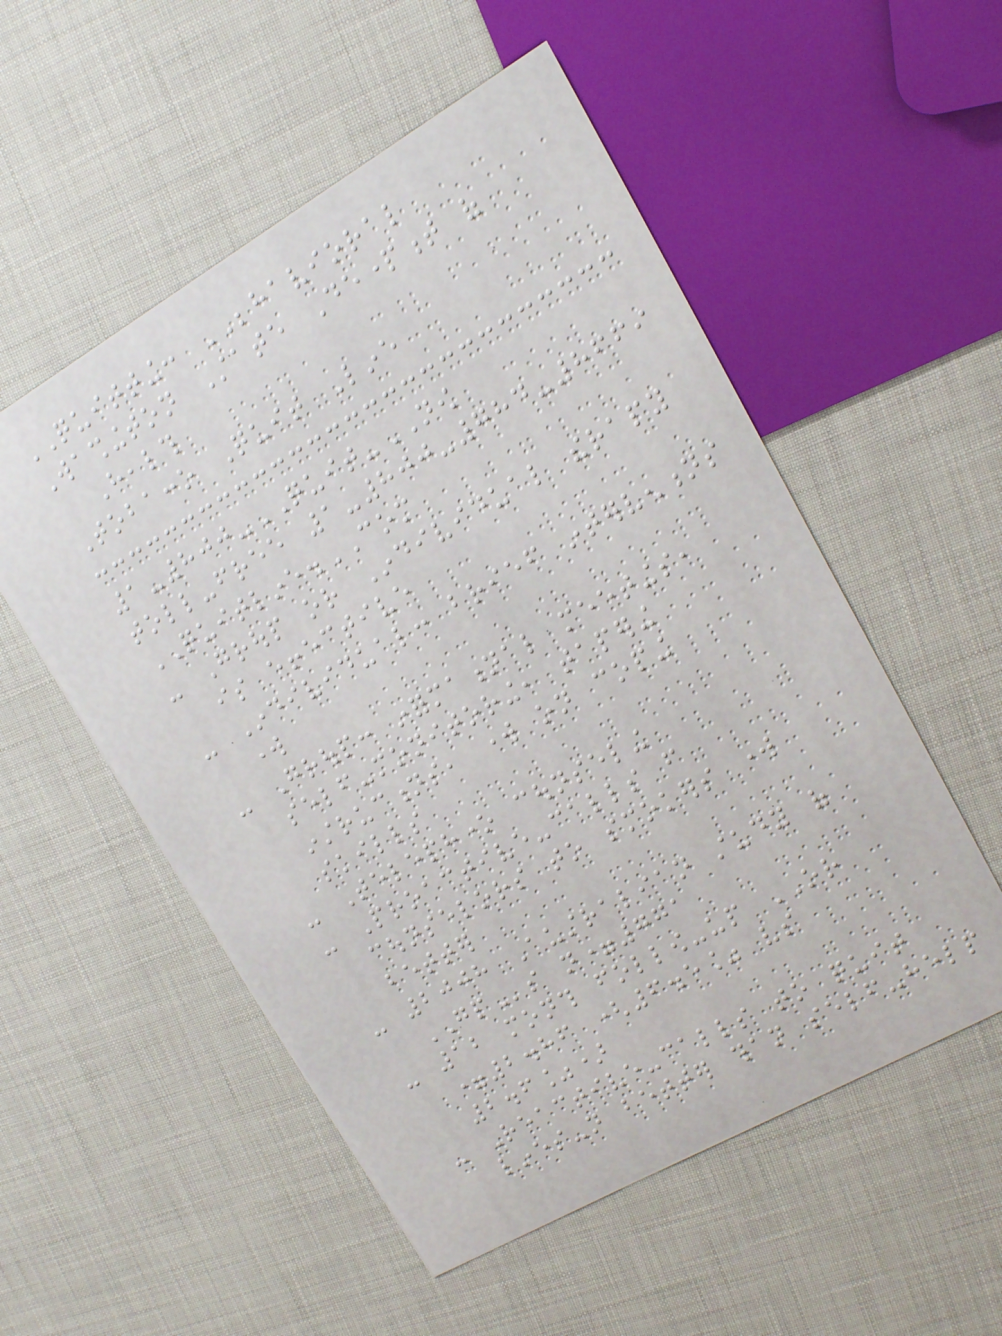QUITTING: BEHAVIORAL
Washington State Department of
Health
Tobacco Quit Line
1-800-QUIT-NOW
toll-free 1-800-784-8669
QUITLINE.COM
- Group or Individual therapy
is effective
- Individual: brief interventions
work
- Group: informational meetings,
self-monitoring, tapering
instructions, work on coping
skills
- Telephone counseling
- Proactive-calls from
counselors to smokers work
better
- 2008 Australian study of
GPs n=771
- 12 month follow-up OR
=2.86 (6.5% vs
2.6%)
- Reactive-calls to quit
lines-not better than self-help
